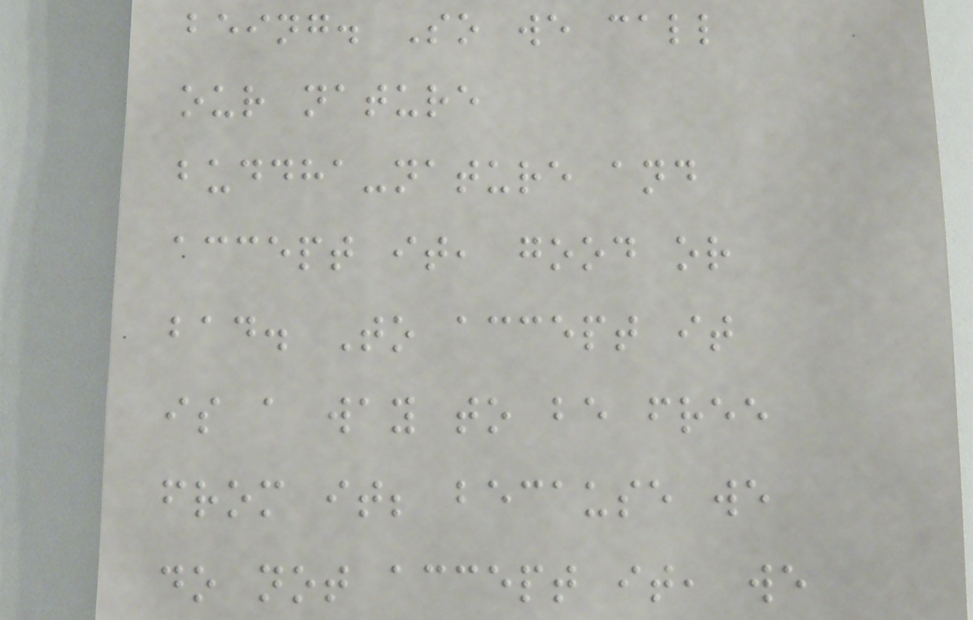being. So we call
our nature
buddha-nature and
accept it, good or
bad. To accept it
is a way to be free
from it; because we
do not accept it, we
